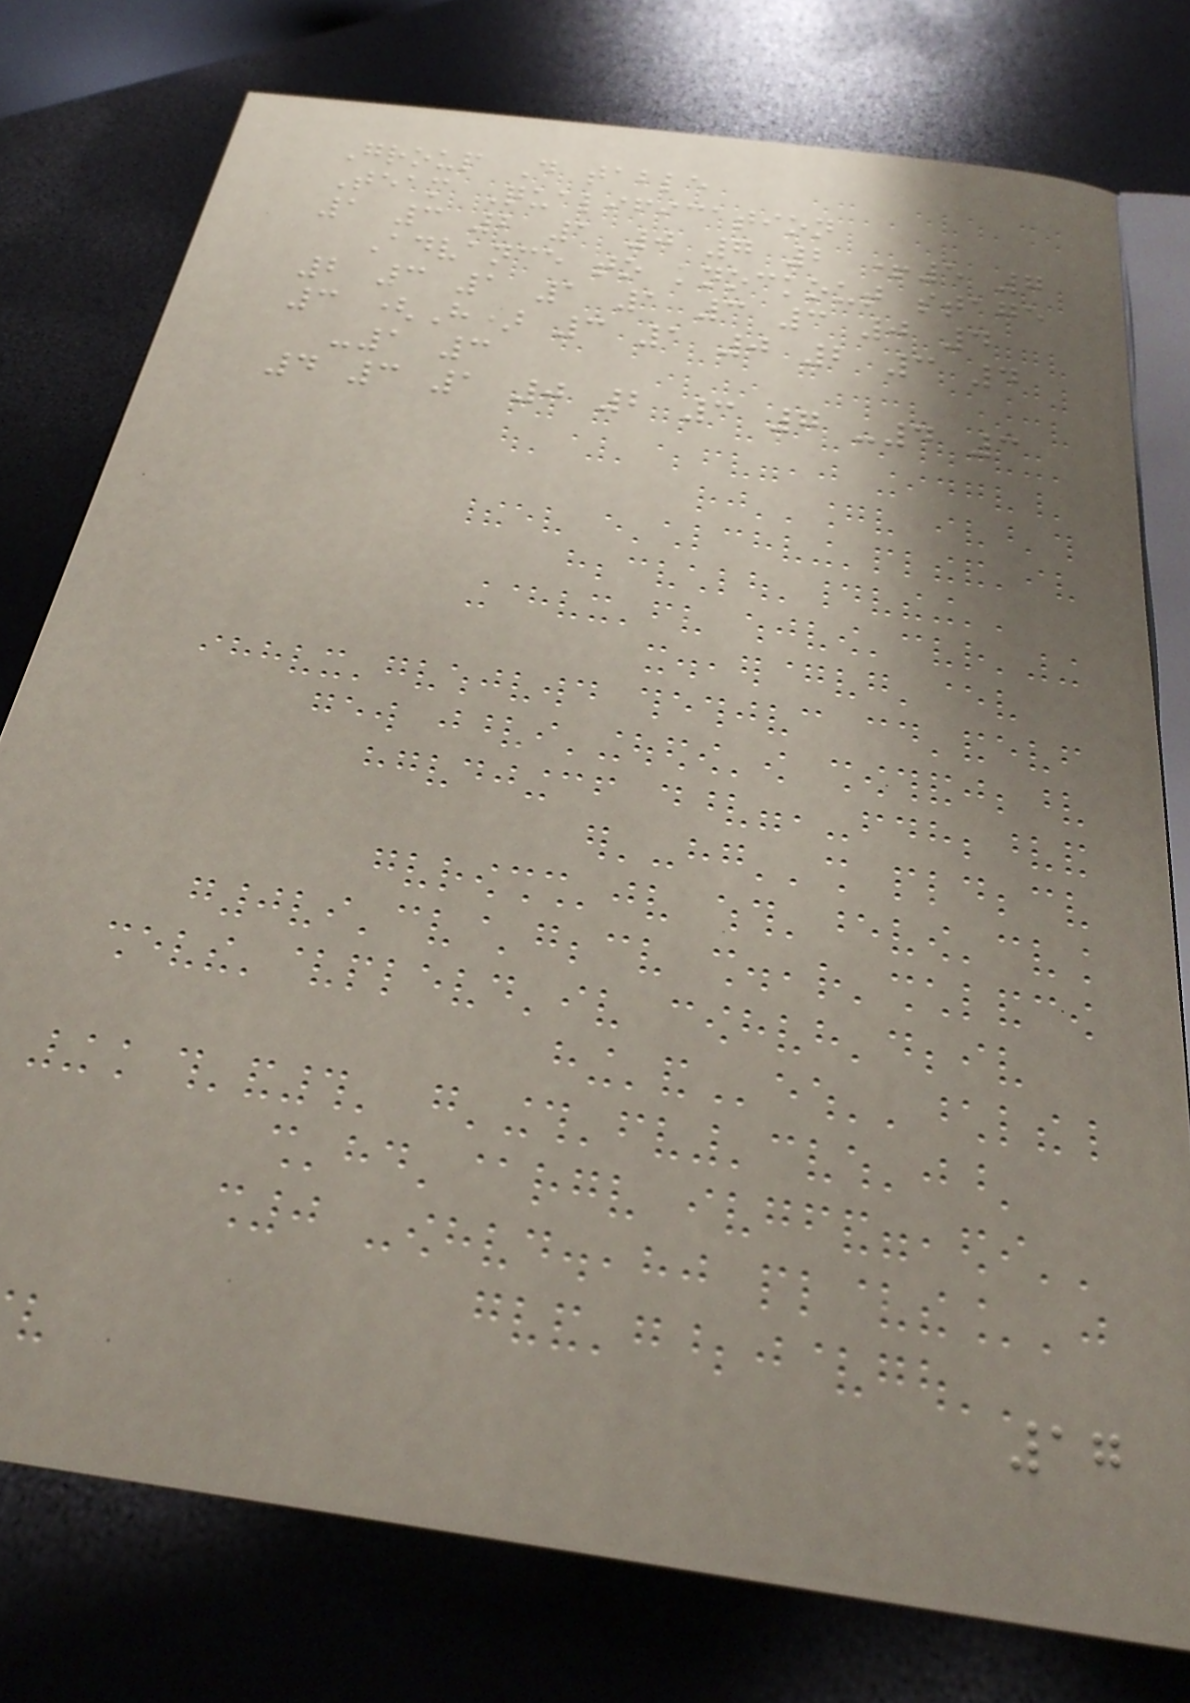Group D table
Team Qualification
1 3 2 1 0 7 2 +5 7
Advance to knockout stage
2 3 1 1 1 3 3 0 4
3 (H) 3 1 0 2 3 4
-1 3
4 3 1 0 2 3 7 -4 3
17
